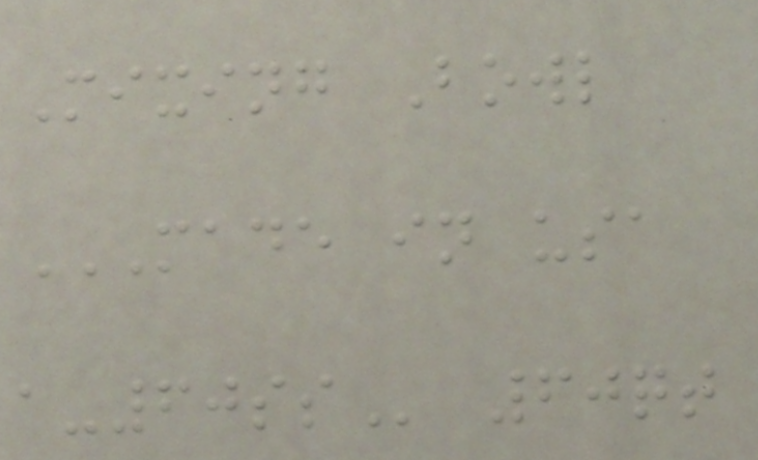Mixing Bowl
MADE IN USA
A-60SS 60qt
